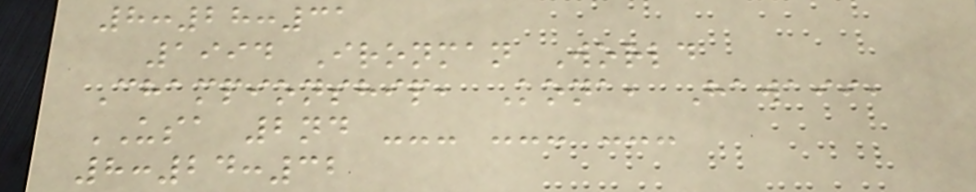8:28:31
1994 Ironman World
Championship, Kona, Hawaii,
USA 2nd --- --- ---
8:24:32
